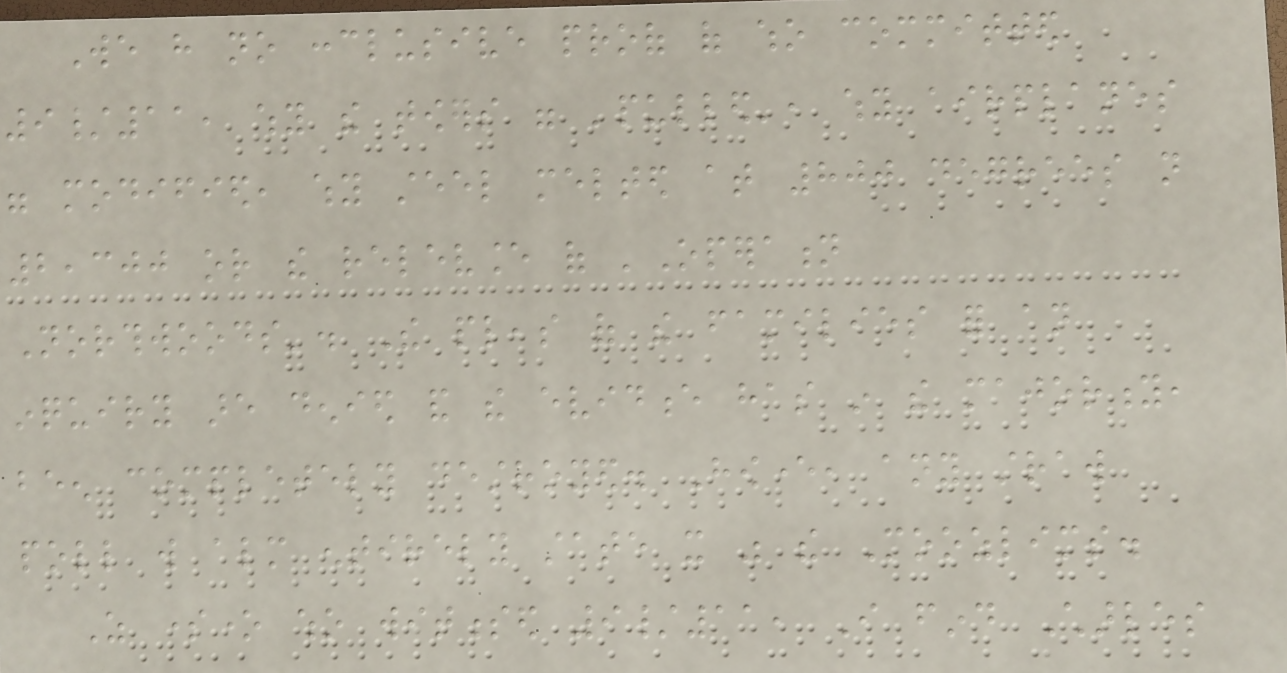We have no conclusive proof of who committed
9/11, why the towers were 'pulled', why airplanes
were modified, why steel melted at 800 degrees not
2,300 or the relevance of 'Operation
Northwoods'. The pleas of the families for an
inquiry are denied and the evidence has in the majority,
been completely destroyed. However, any straw
poll will almost entirely state it was the Moozlims.
As someone who witnessed 9/11, I find Charles
